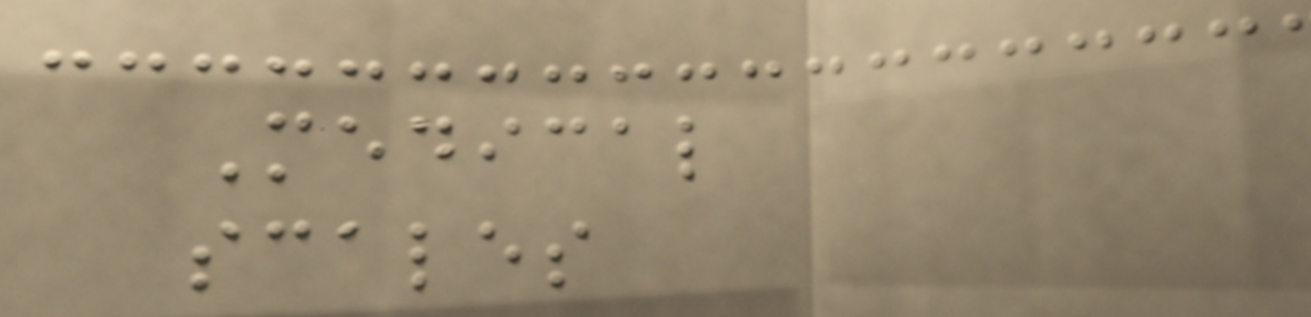Medical
scales
